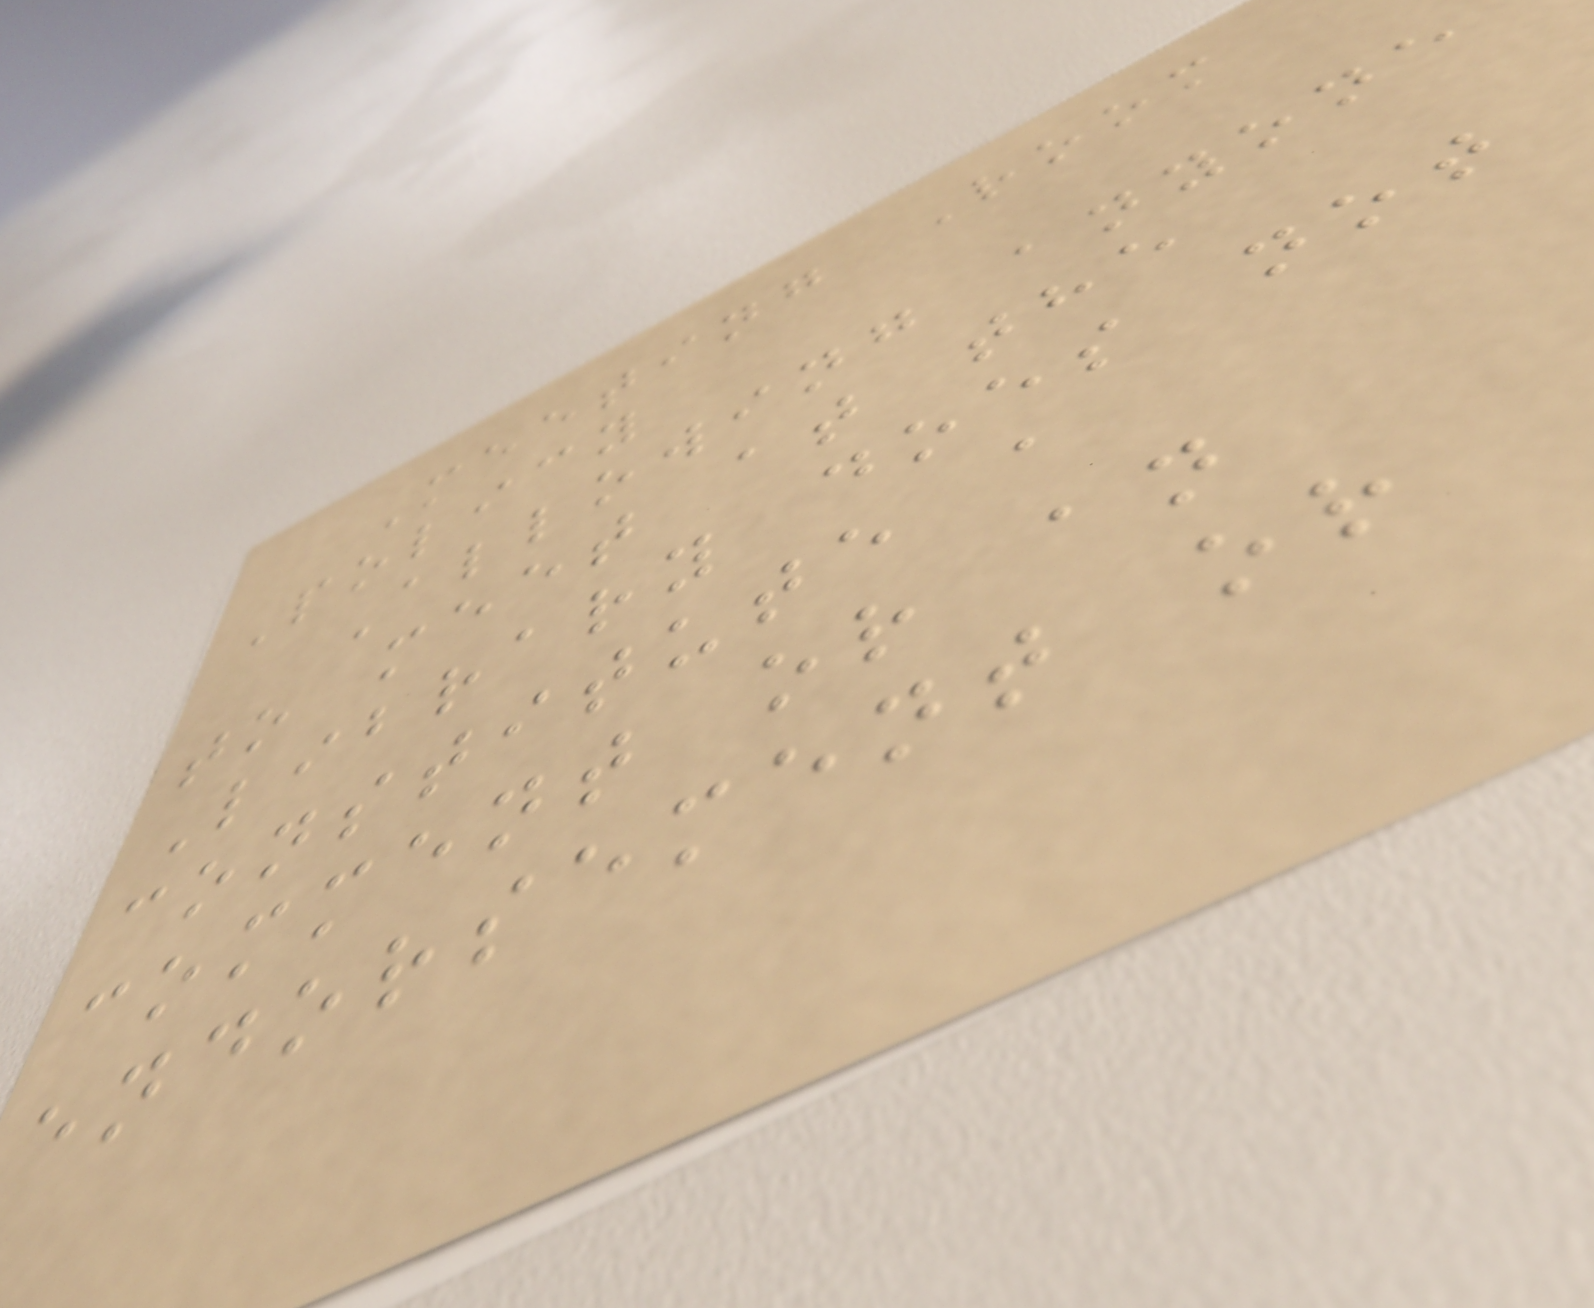Meeting Room
Policy
Allowing anyone
to meet at the
Library does not
constitute a
comment or an
endorsement or
